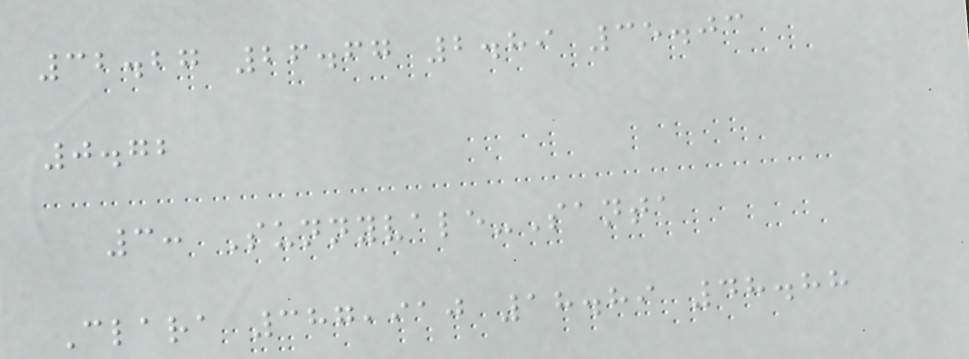32.27 26.67 2.89 35.03
0.72
3: Sunnyvale-Santa
Clara 387,910 18.89 48.88
